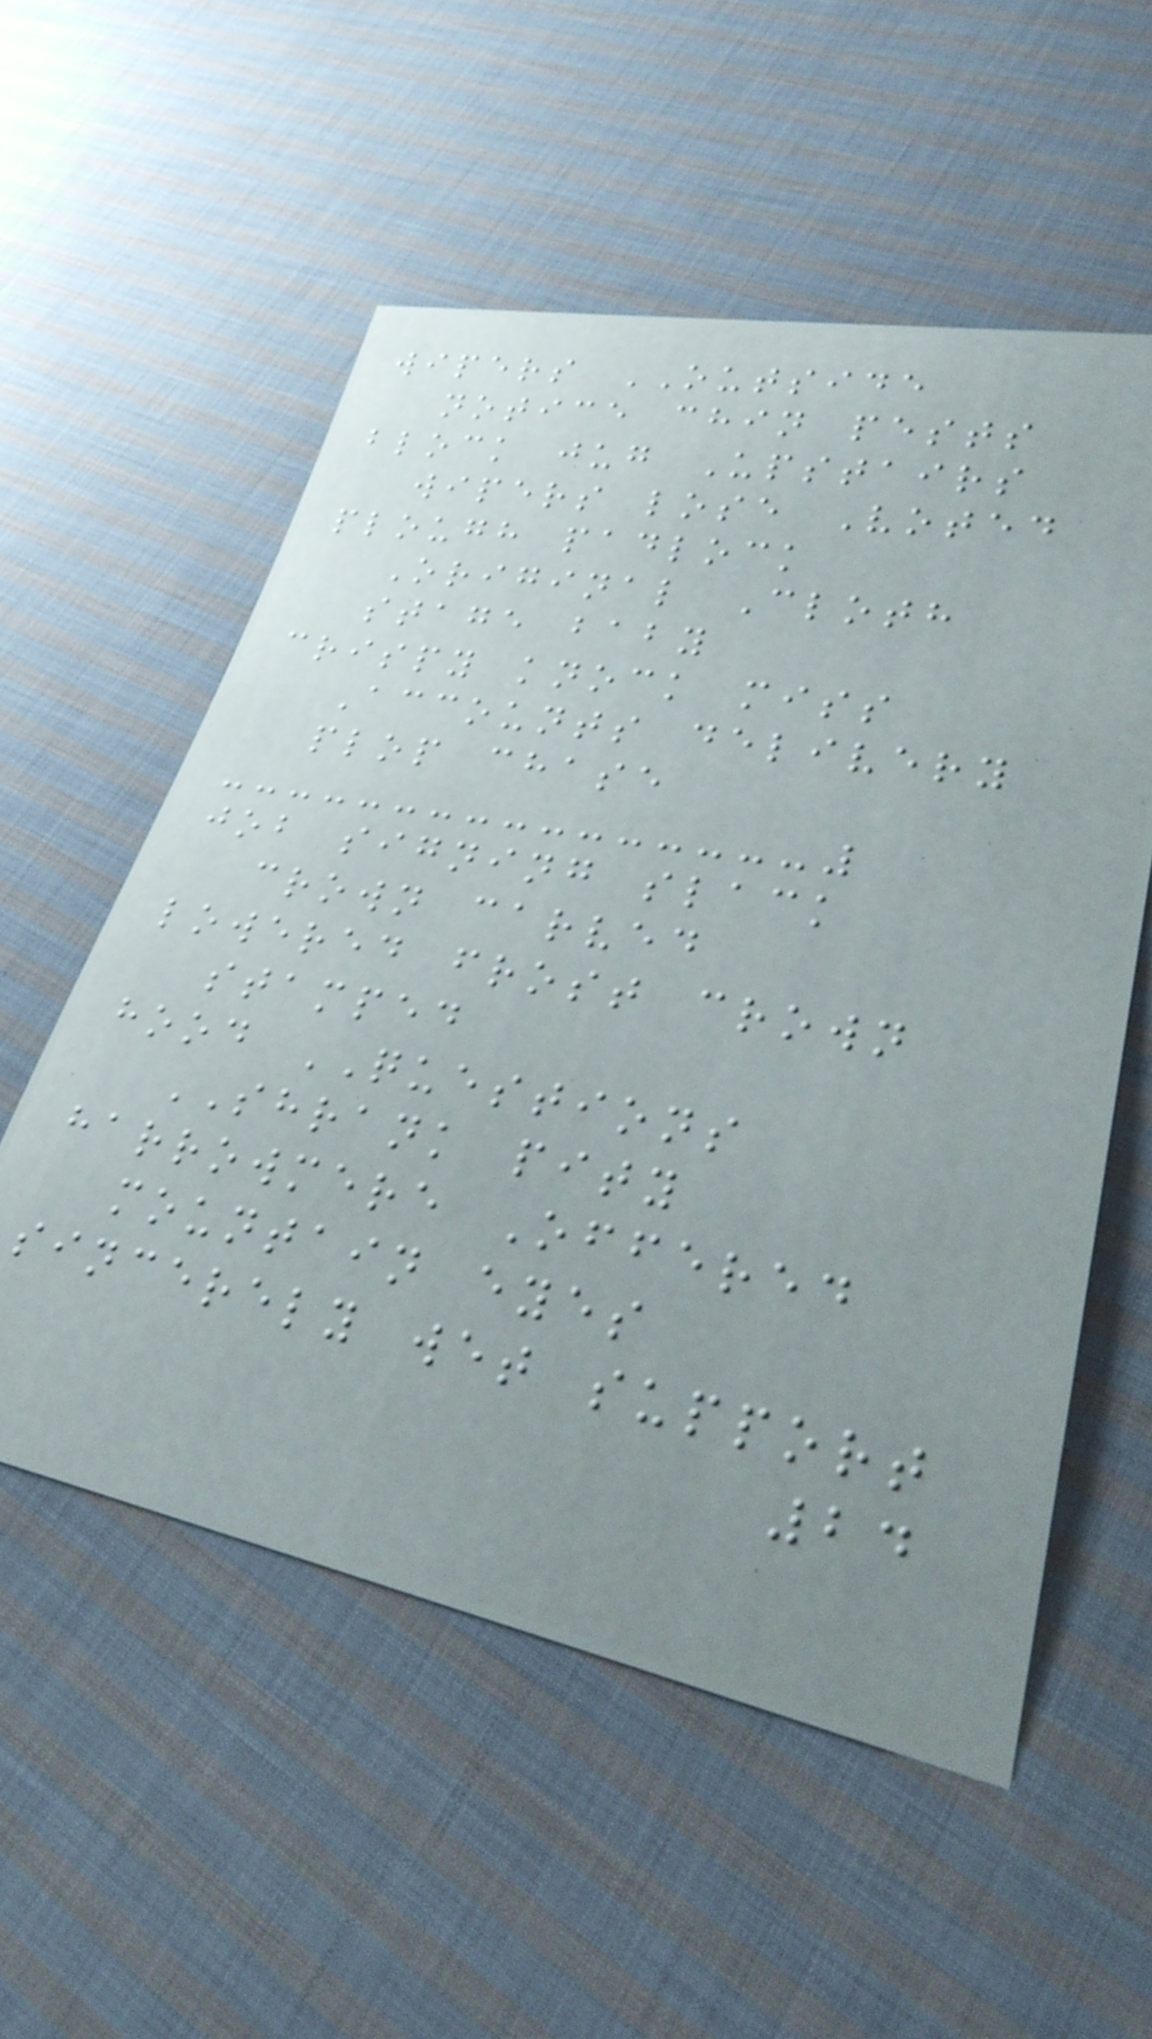wipers OUTSIDE
notice chin pests
block jug Upstairs
wipers lose Voted
plough padlock
Original Cloth
stage baby
crispy knock miss
Accounts delivery
plop chase
job signing slack
crown carved
lowered frost crown
stamped
hood QUESTIONS
SHRANK pity
harrowmere Offered
mountain eyes
sincerely wet support
24
